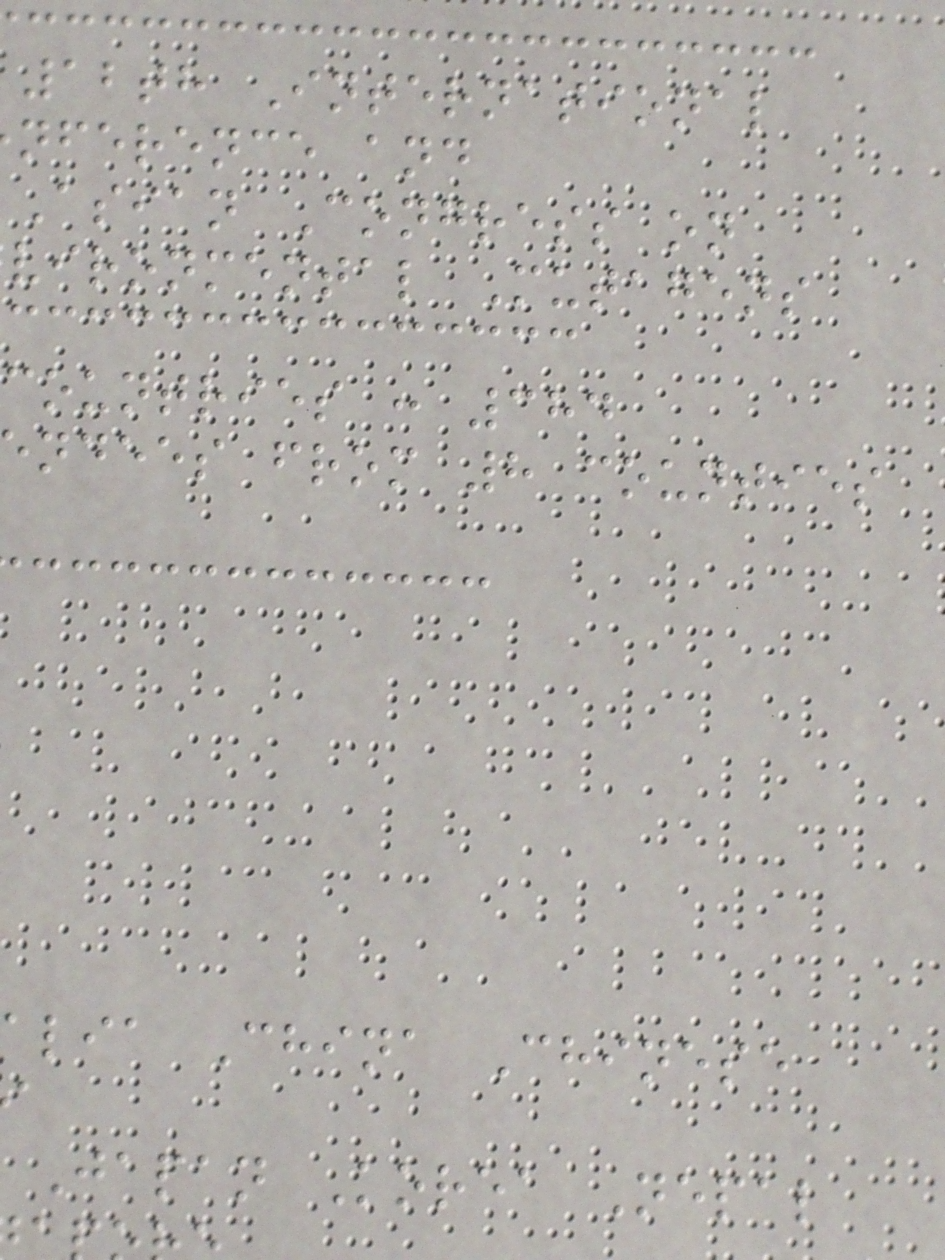12th International
nference and
Asian Congress on
vironmental Mutagens
countries : 384
ndees from 8 counties
alia China Chinese
Japan Korea Nepal
